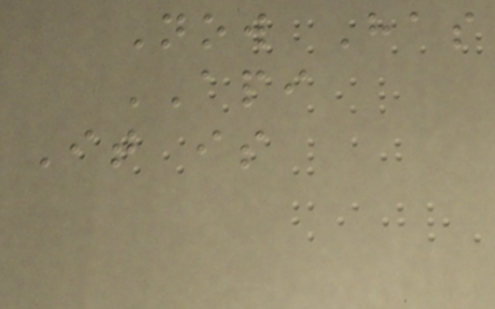Now Has
API
It is
